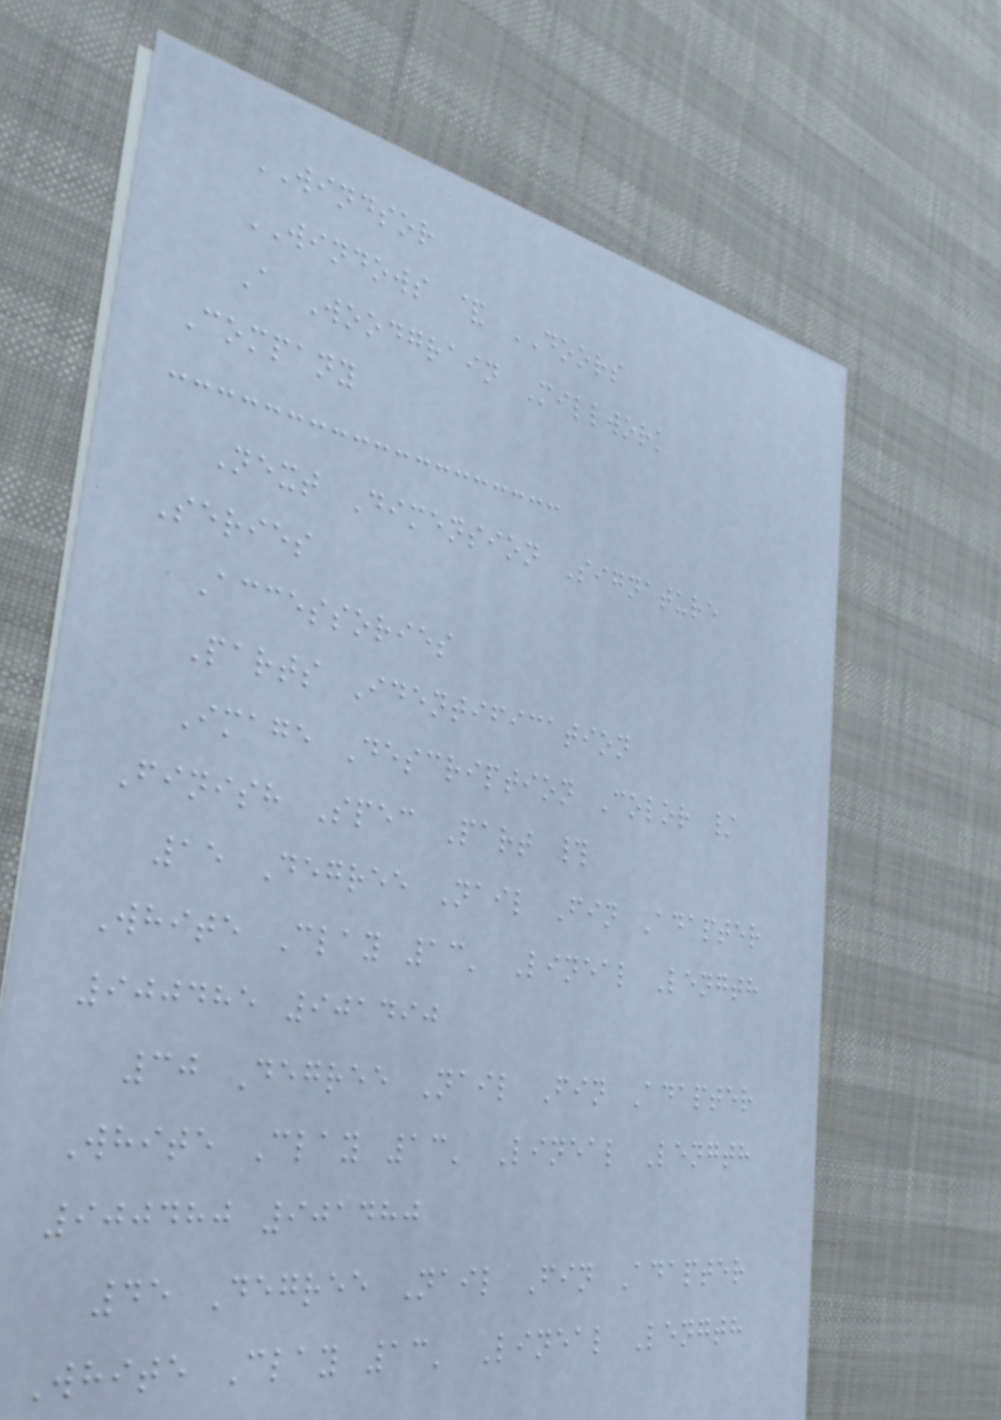WINDSOR
WINDOWS & DOORS
A Woodgrain Millwork
Company
Next Dimension Signature
Series
Accessories
Parts Identification
Image Description Color /
Finish Spec Part #
15 Degree Nail Fin Adapter
White Clay 13' Lineal Length
900485 901490
30 Degree Nail Fin Adapter
White Clay 13' Lineal Length
900480 901480
45 Degree Nail Fin Adapter
White Clay 13' Lineal Length
